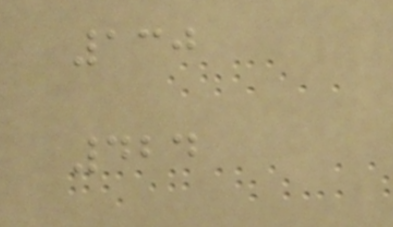130
424
